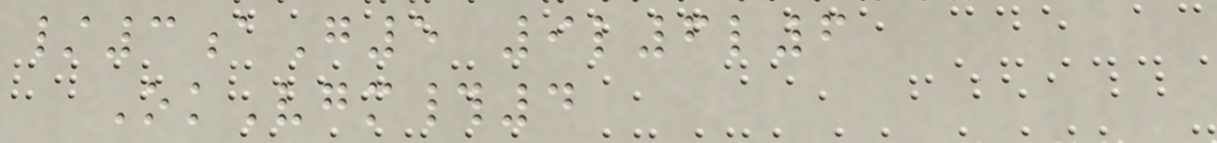/3aG5 9l6l6
OkVgm#4
